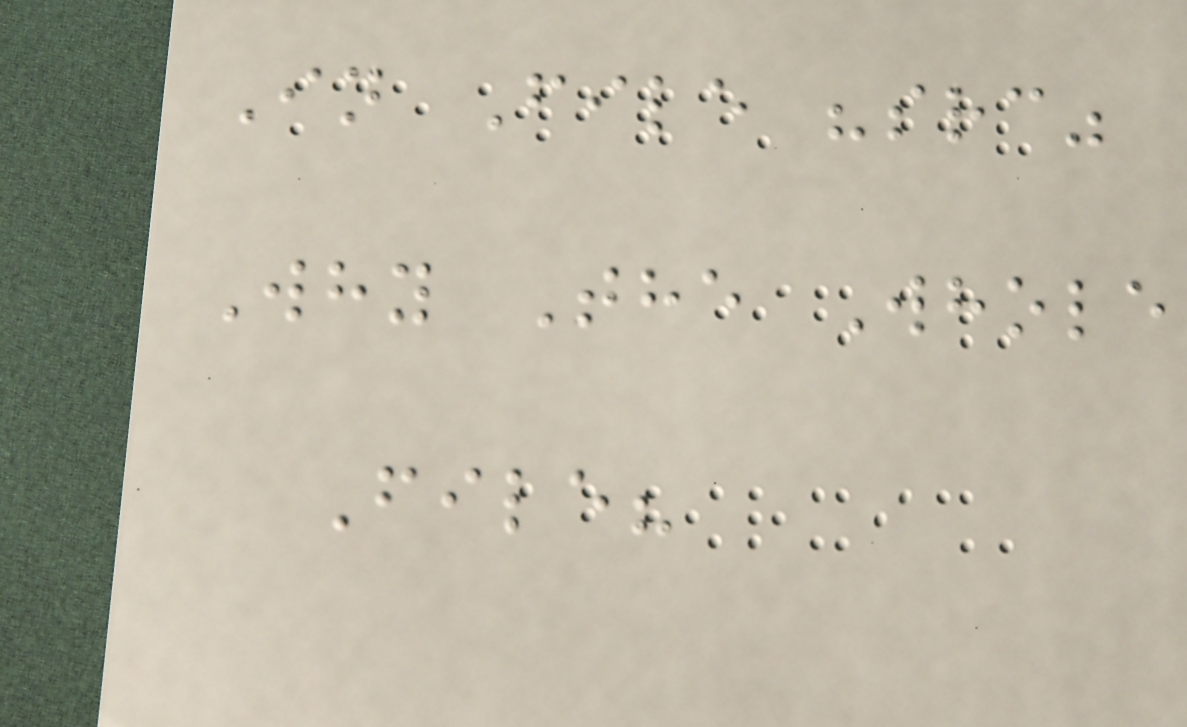In File "src"
Why The Whole
File?
